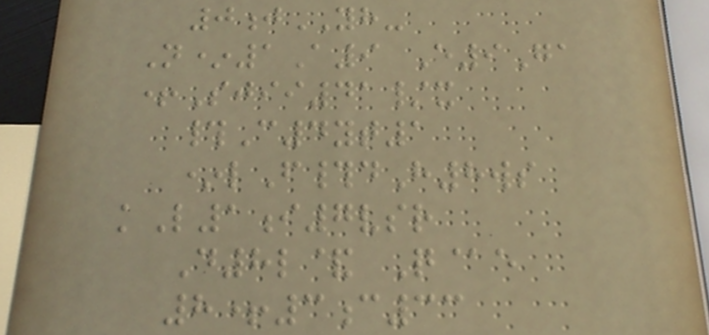0jYH-
N*1A9 E9Ga
+Sjii41/x
#C4yt1
*lF#dH8ws
kL1i7vsr
D8l& Q@e
8+3c33
